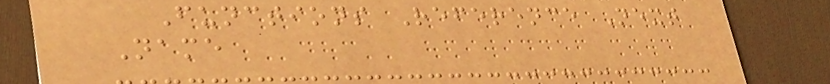Functions Reference Next
Name
